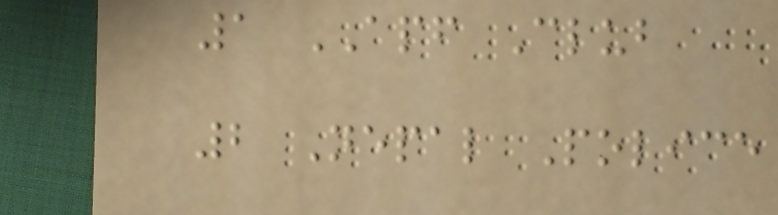1 APF Club
2 Nepal Police
